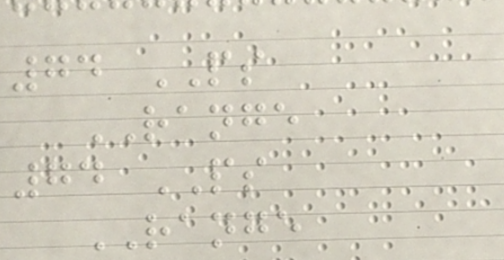74 PS
RANGE
74 PS
RANGE
